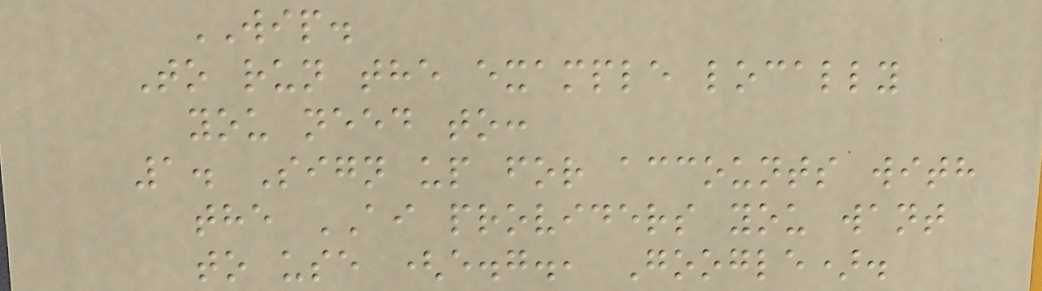WIP.
To run the example locally
you need to:
1. Sign up for accounts with
the AI providers you want
to use (e.g., Google).
